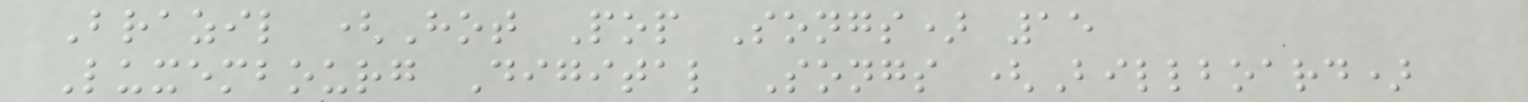Brazil (Hot Pop Songs) 15
Luxembourg Digital Songs (Billboard)
